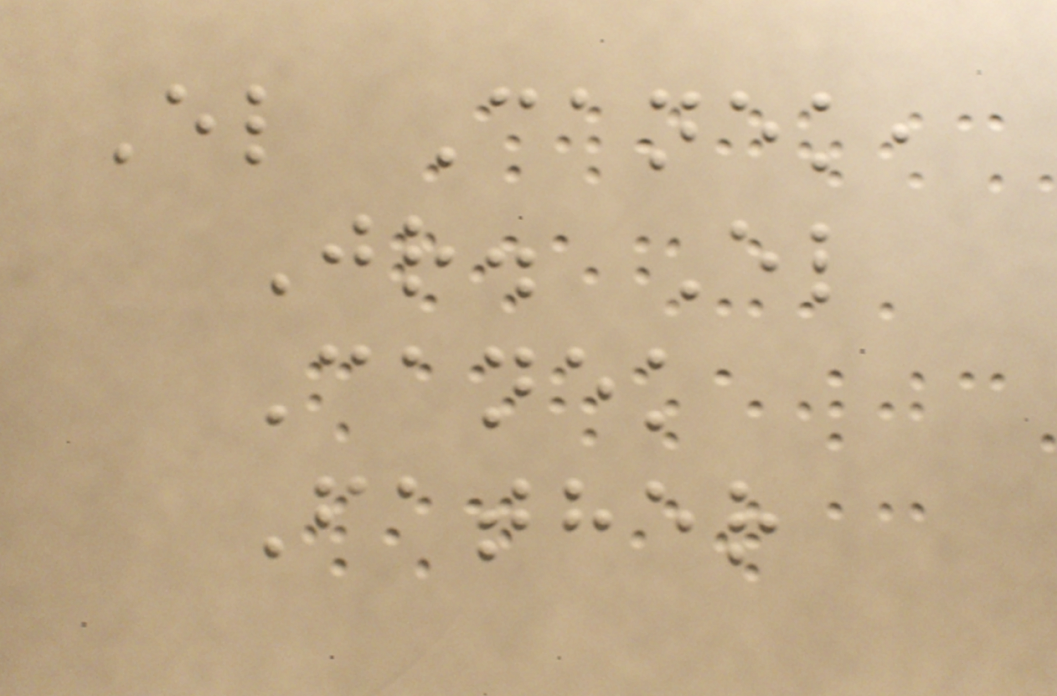El Canek,
Jr. El
Canek
Father
